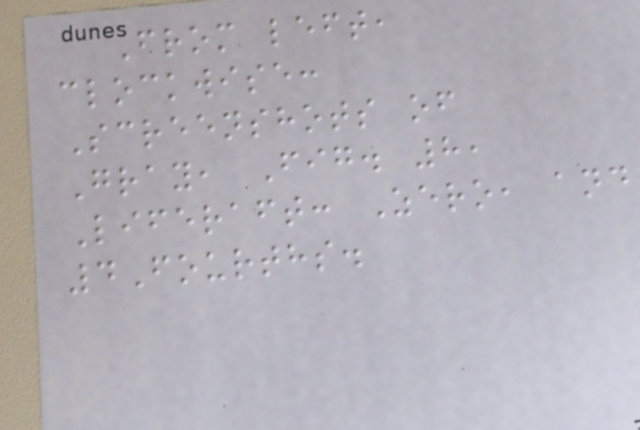From left,
clockwise:
Screenshots of
Gray, Fig. 8,
Liferaft: Zero, and
4Fourths.
